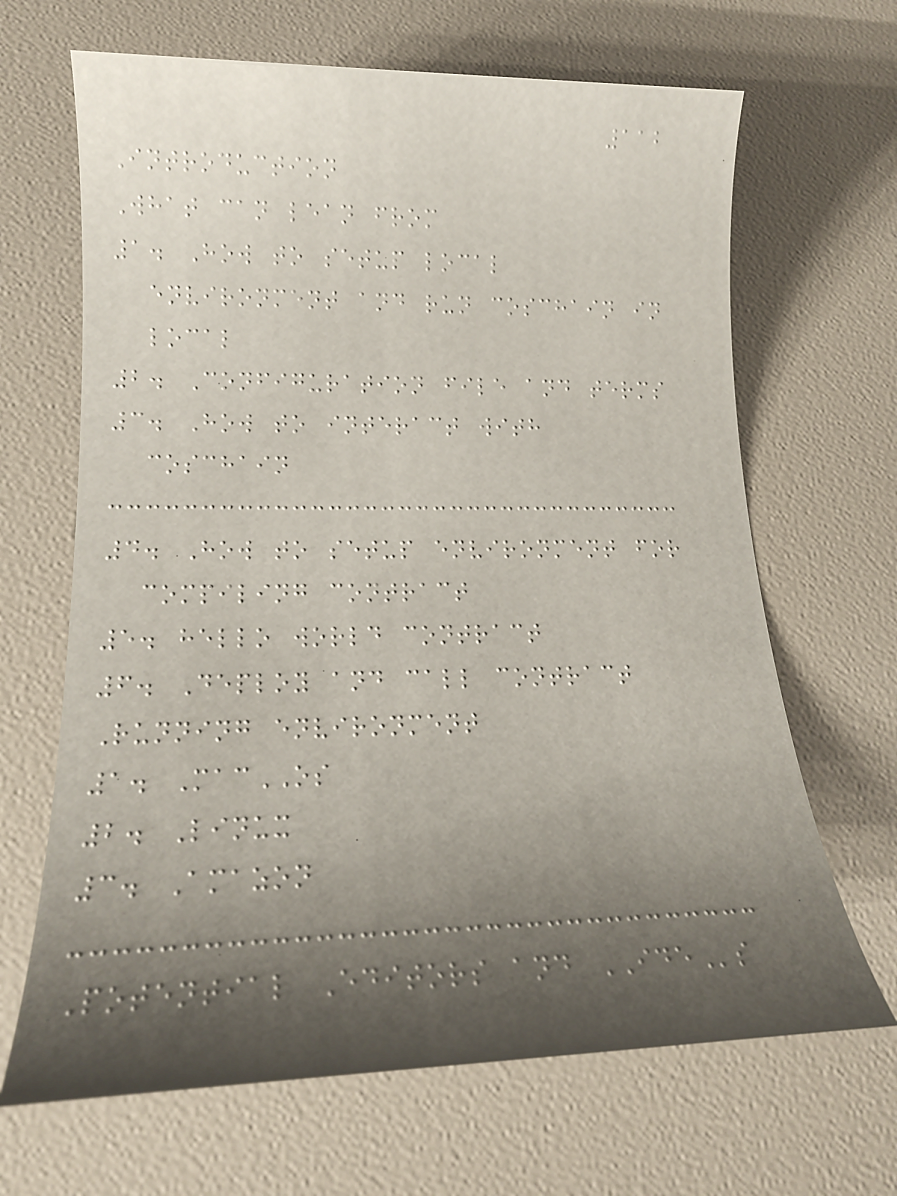112
Introduction
What can lean from
1. How to setup local
environment and run coschain in
local
2. Configuration file and terms
3. How to interact with
coschain
4. How to setup environment for
compiling contract
5. hello world contract
6. Deploy and call contract
Running environment
1. MacOS
2. Linux
3. Amazon
Potential Editors and IDEs
